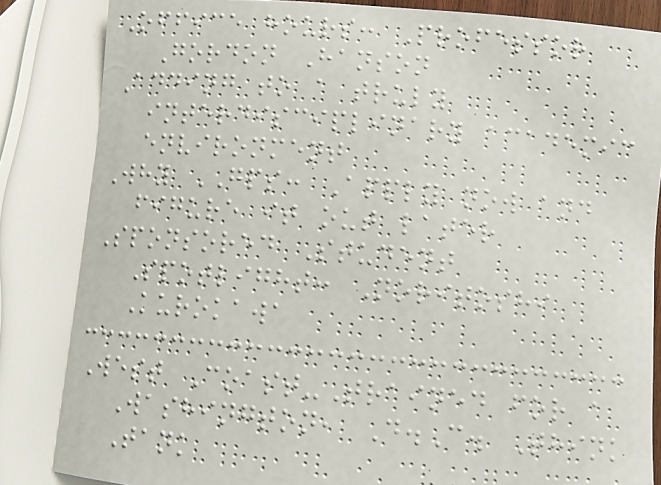Office hours: Professor
Gordon Hanson
Adding to a truly
interdisciplinary academic
environment
Why GPS: Apply now and
figure it out later
Sponsored Student
Spotlight: Noritoshi
Kurokawa
West Coast-Trained for a
Washington, D.C. Think
Tank
